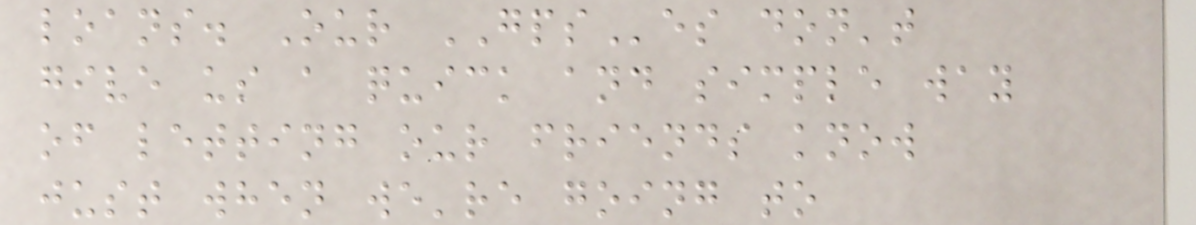loans. Our GPSes don't
give us a quick and simple way
of letting our friends know
just when we're going to
